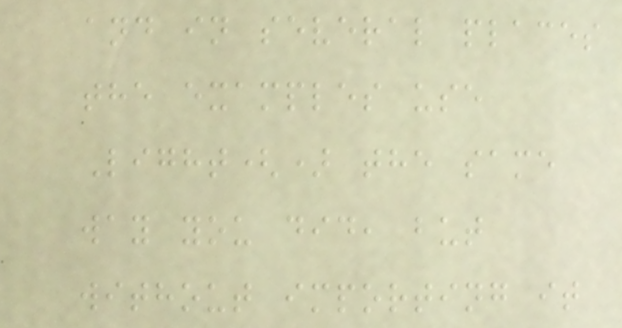and in several places
the examples use
Light() the same
way you did, but
without importing it
